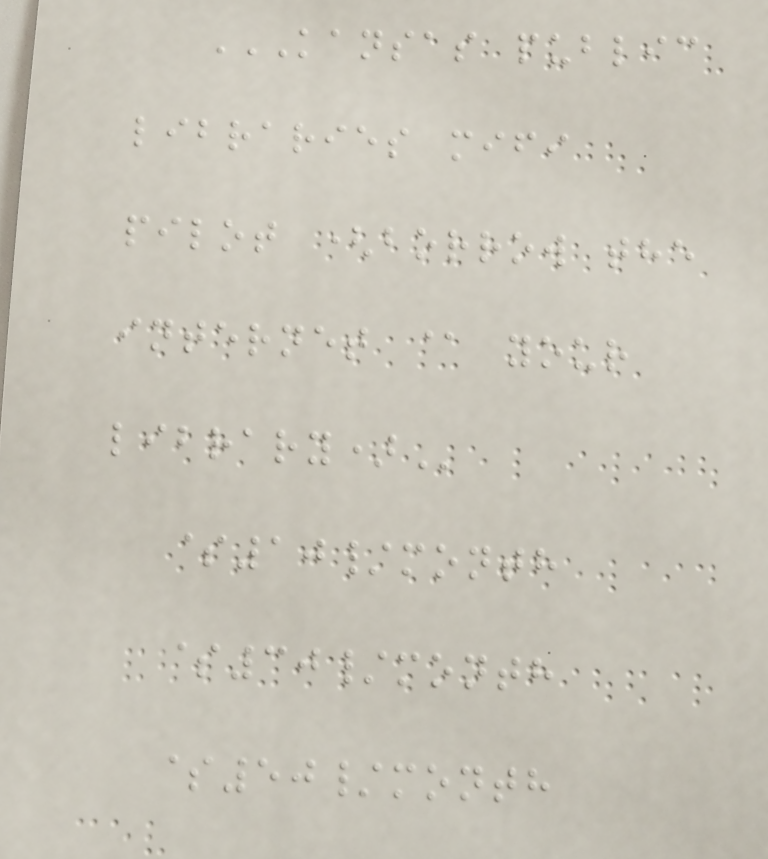KANSAS PUBLIC
LIBRARIES MIFI
PILOT (BORROW THE
INTERNET @ YOUR
LIBRARY)
$10/month
$30/month
$50/month
